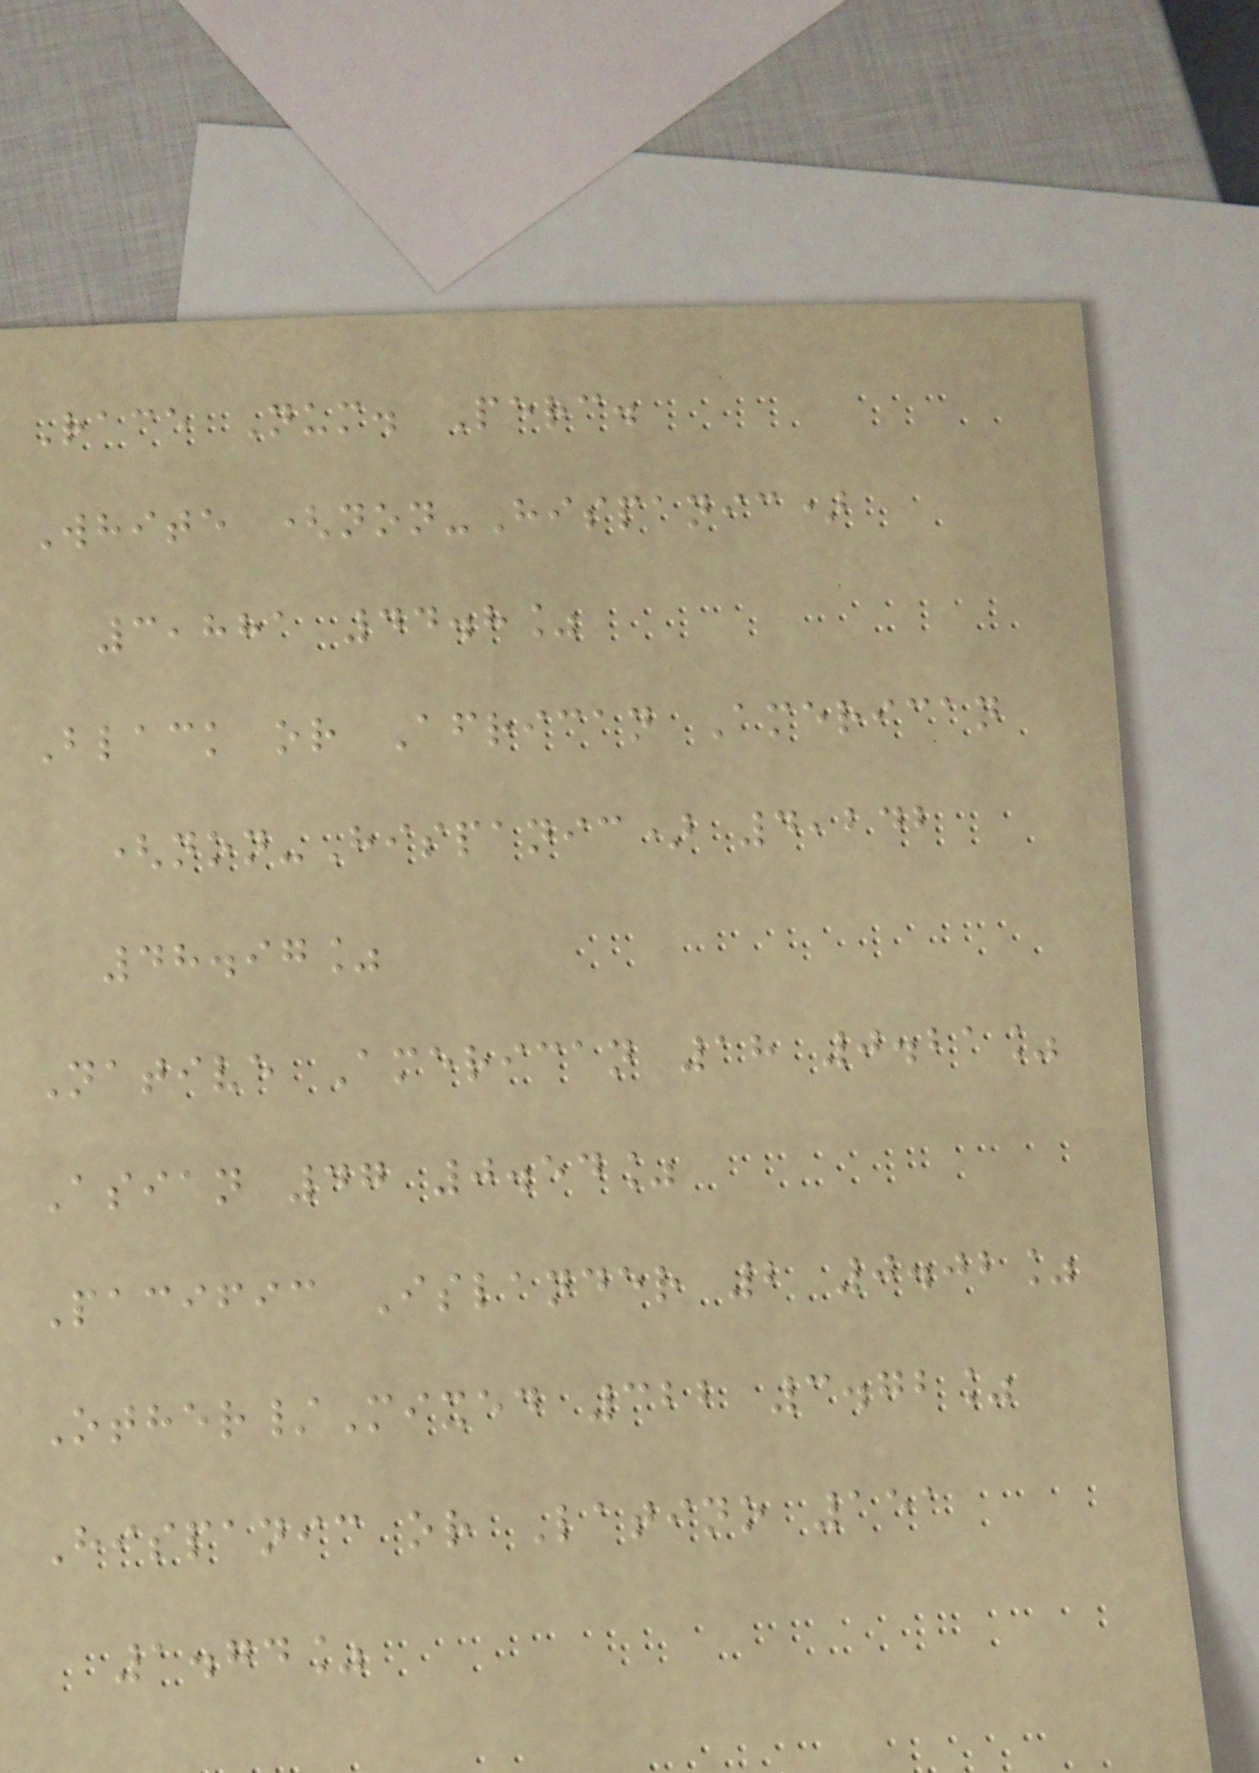Race Num. Perc.
White (non-Hispanic)
3,881 44.8%
Black or African American
(non-Hispanic) 4,242
48.97%
Native American 18 0.21%
Asian 47 0.54%
Pacific Islander 2 0.02%
Other/Mixed 322 3.72%
Hispanic or Latino 151
1.74%
